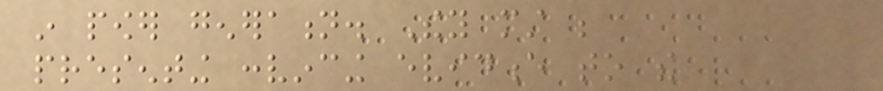in power generation. They must be
presenting convincing evidence to the
